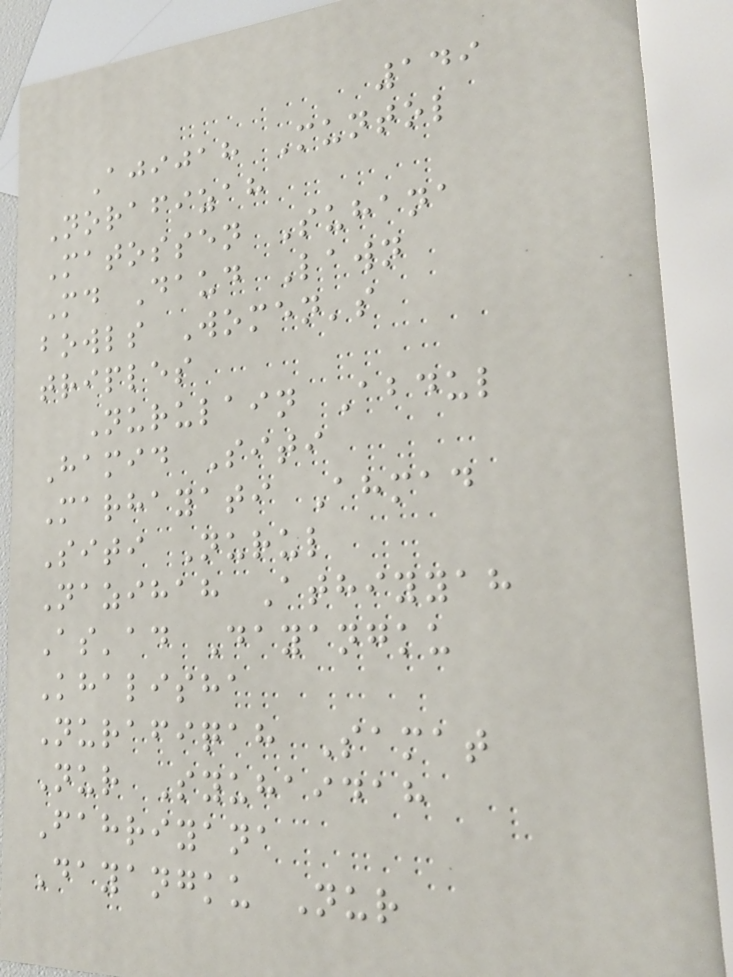149
Ajijah Muntol
Norafizah
Matossen Suhana
Md Daud Lawn
bowls Women's
triples
Nurulain Abdul
Hamid Siti
Marhayati Ahmad
Siti Nurul
Nazihah Athiyyah
As'ad Dayangku
Khalisha
Nurafiqah Samat
Nur Syuhaidah
Fahriyana
Dayangku Nur
